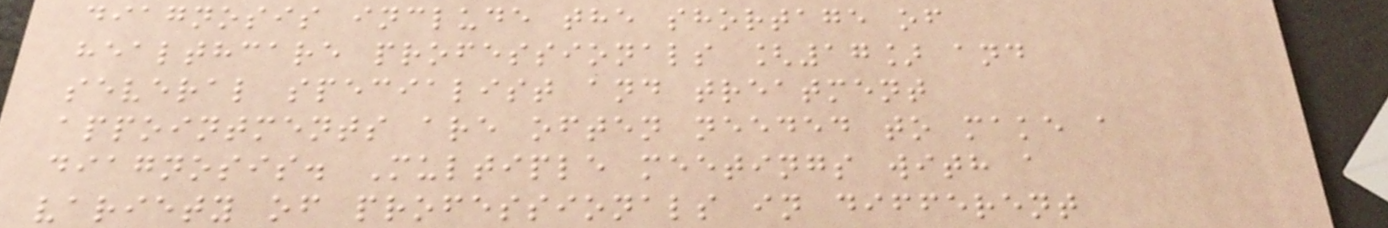diagnosis include the shortage of
healthcare professionals [17] and
several specialist and treatment
appointments are often needed to make a
diagnosis. Multiple meetings with a
variety of professionals in different
